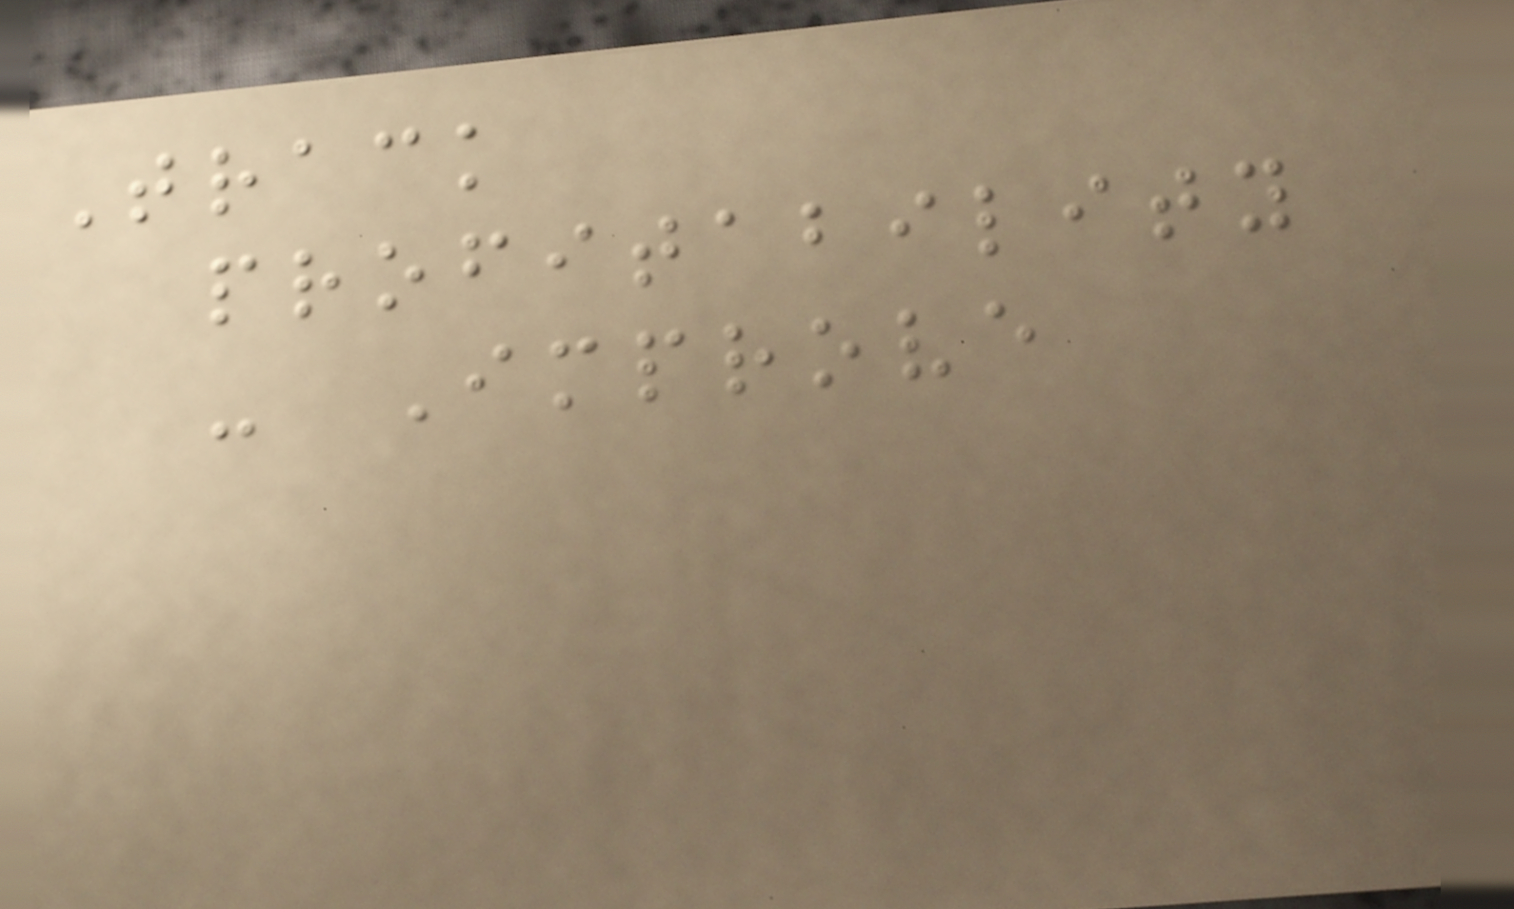Track
profitability
- Improve
